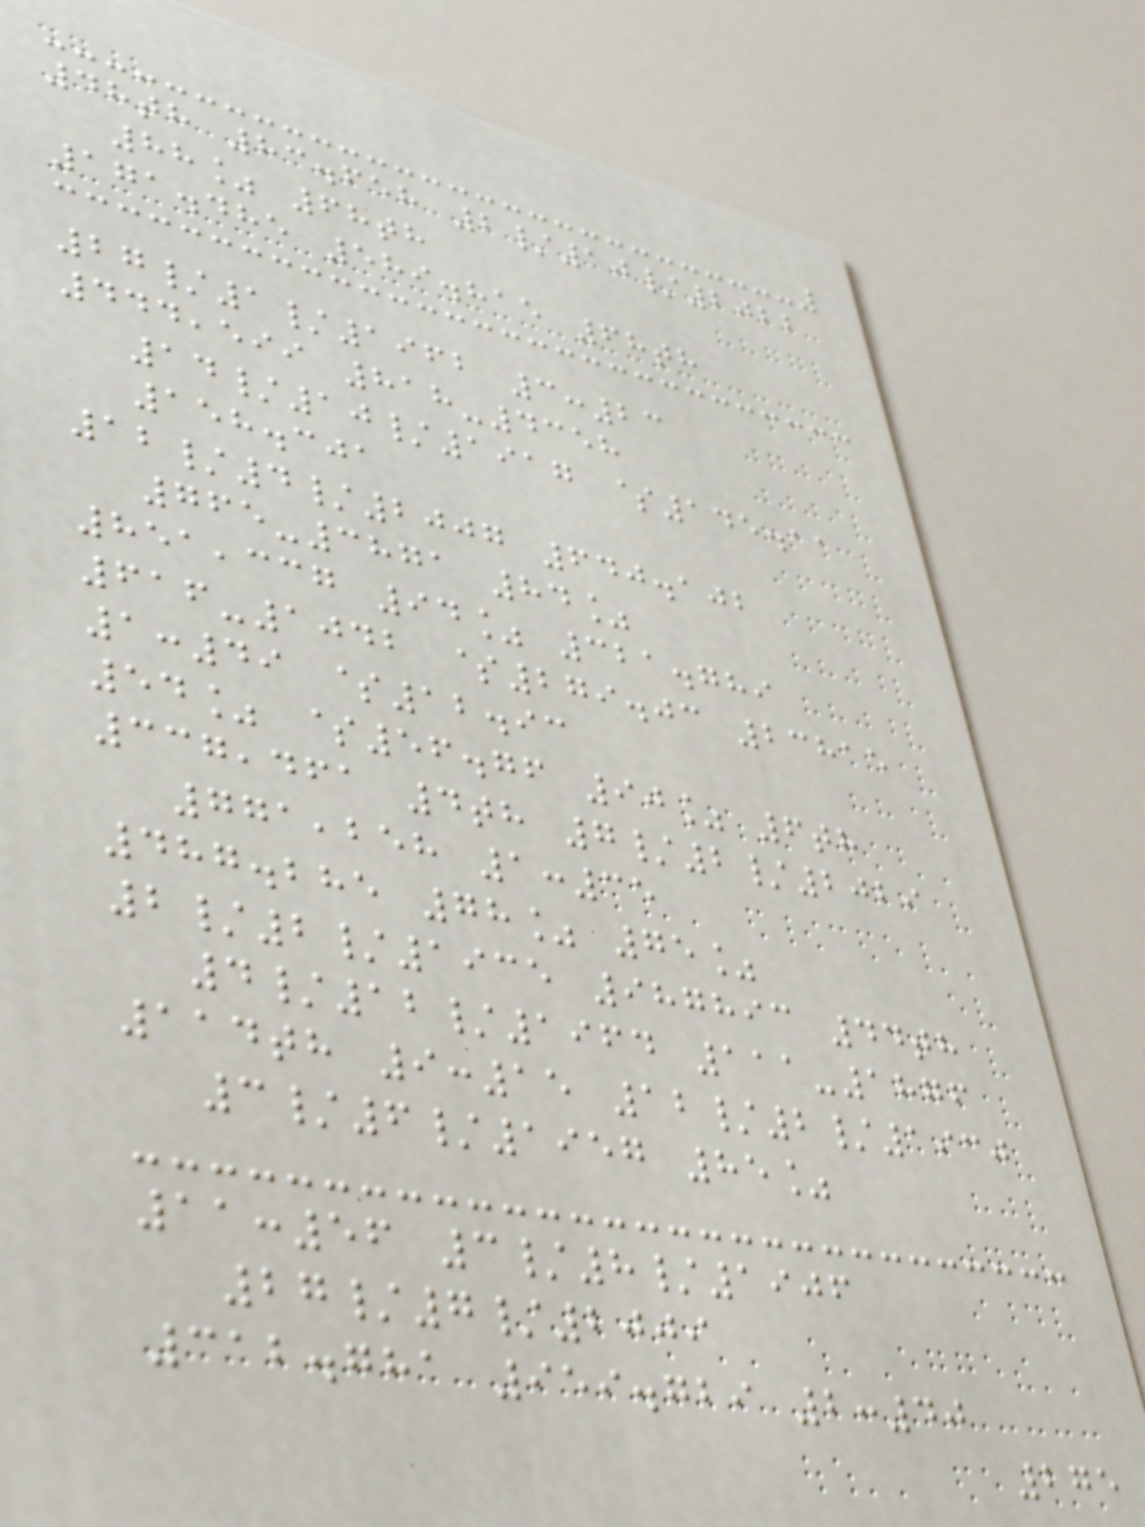48th 83.658 2/10/2022
88% 68th
171.485 589.815 68th
27/1/1962 3:23
444,599 818-4358
14/10/1917 $145.11
158.301
12/4/2007 640.102
765-3871 84%
851,337 94% 321.789
616-1042 $279.03 23815
1:49 $12.93
54% $56.76 90% 6th
337,461 4th 7/2/2029
771,258 1:35
487.285 78% 75%
2/2/1935 987893 44th
4/12/1964 111-1876
114th 9:15 12/2/1930
3/6/1957 85%
11:56 3/8/1906
27/7/2009
312.781 959.729 2:40
275
